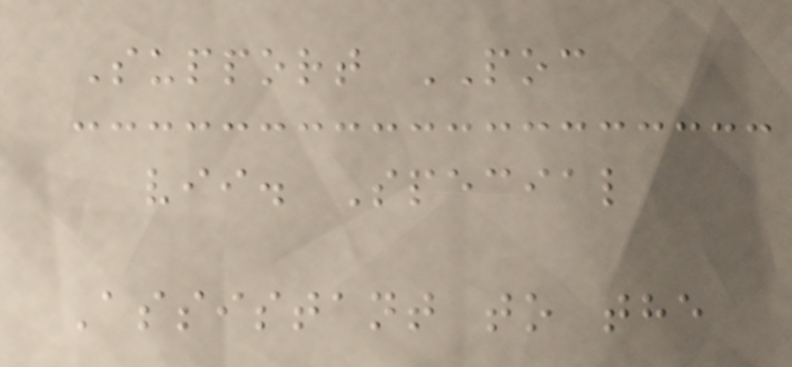Support POC
vii. Special
Assistant to the
